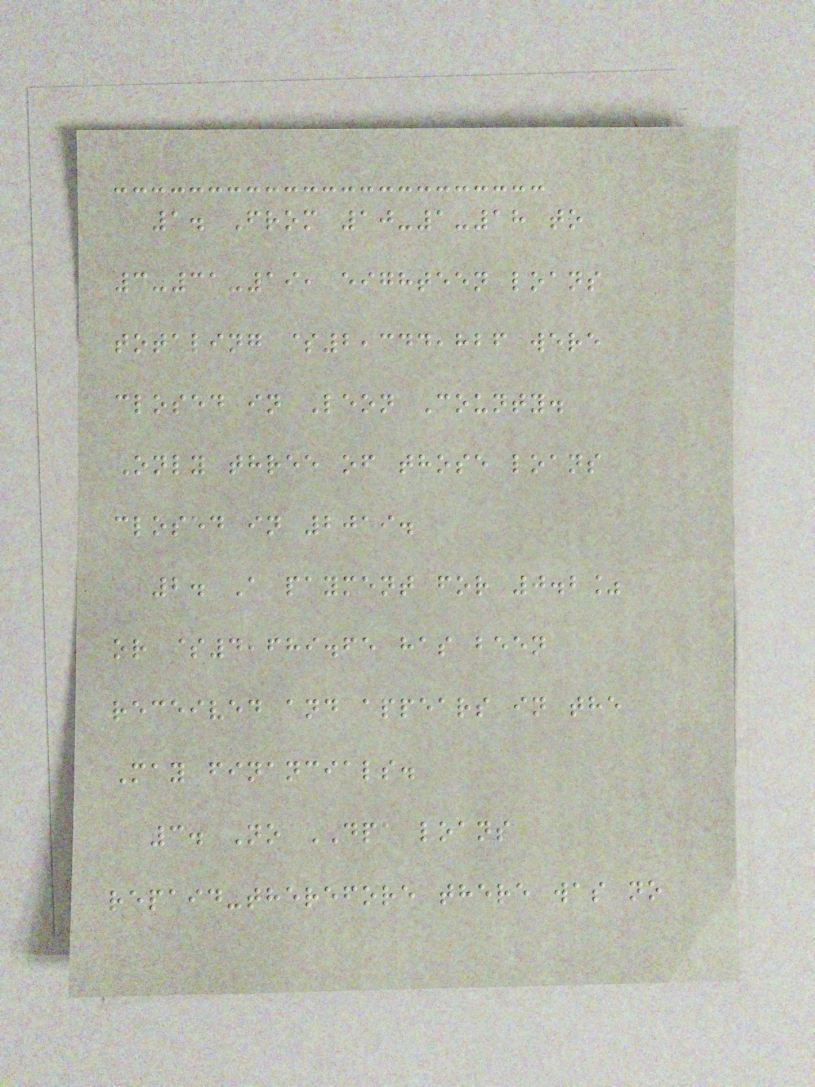1. From 10-1-18 to
3-31-19, eighteen loans
totaling $2,344,826 were
closed in Leon County.
Only three of those loans
closed in 2019.
2. A payment for 0.2%
or $4,689.65 has been
received and appears in the
May financials.
3. No DPA loans
repaid-therefore there was no
